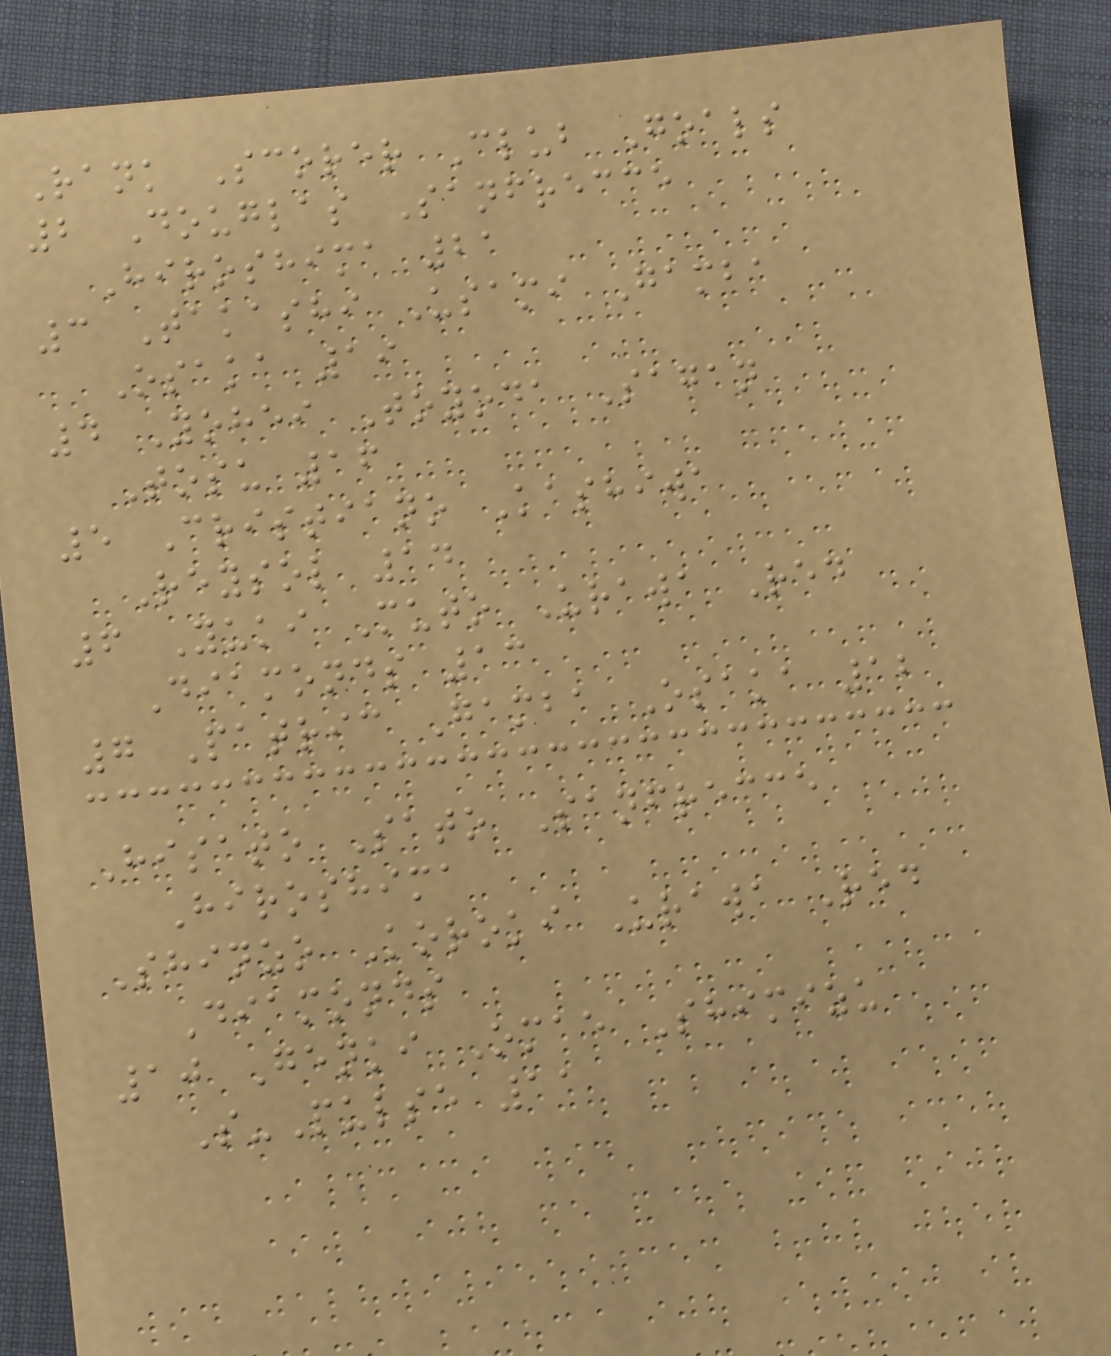Rank Scorer Club Goals
2 Douglas Sanfrecce
Hiroshima 21
3 Takashi Usami Gamba
Osaka 19
4 Yohei Toyoda Sagan
Tosu 16
5 Cristiano Kashiwa
Reysol 14
6 Yuki Muto Urawa Red
Diamonds 13
7 Patric Gamba Osaka 12
Hisato Sato Sanfrecce
Hiroshima
Shinzo Koroki Urawa Red
Diamonds
10 Genki Omae Shimizu
S-Pulse 11
